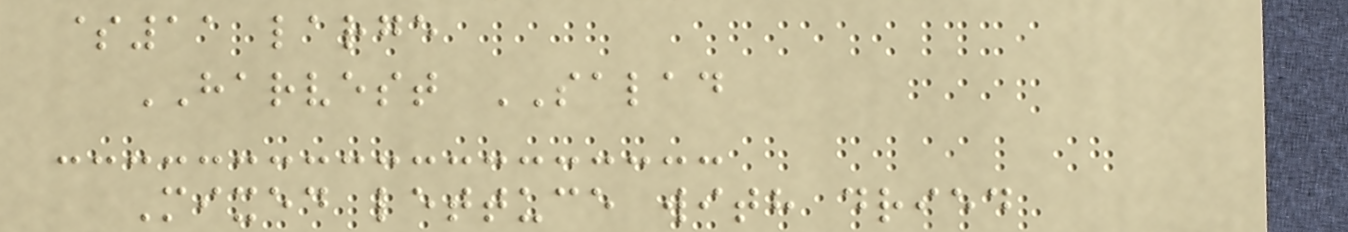$11 large
HARVEST SALAD
Mixed lettuce with dried
